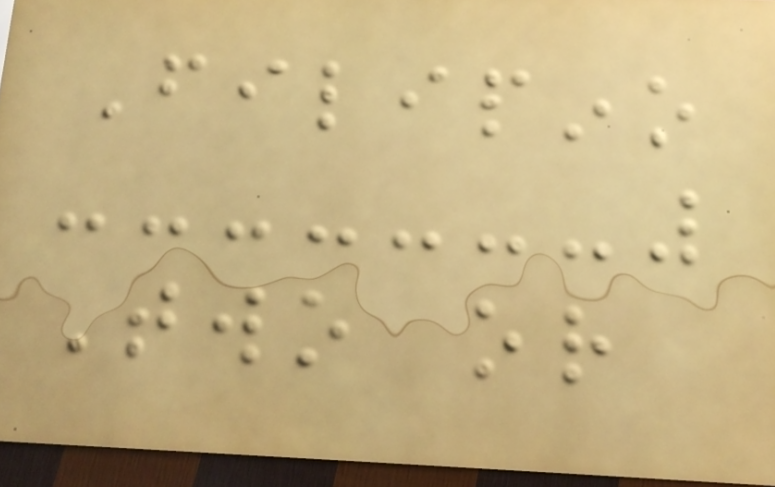Filipino
Two or
